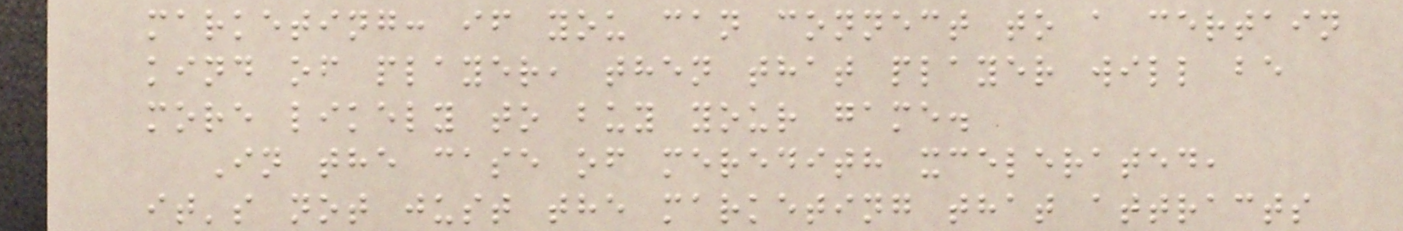marketing: if you can connect to a certain
kind of player, then that player will be
more likely to buy your game.
In the case of meredith xcelerated,
it's not just the marketing that attracts
